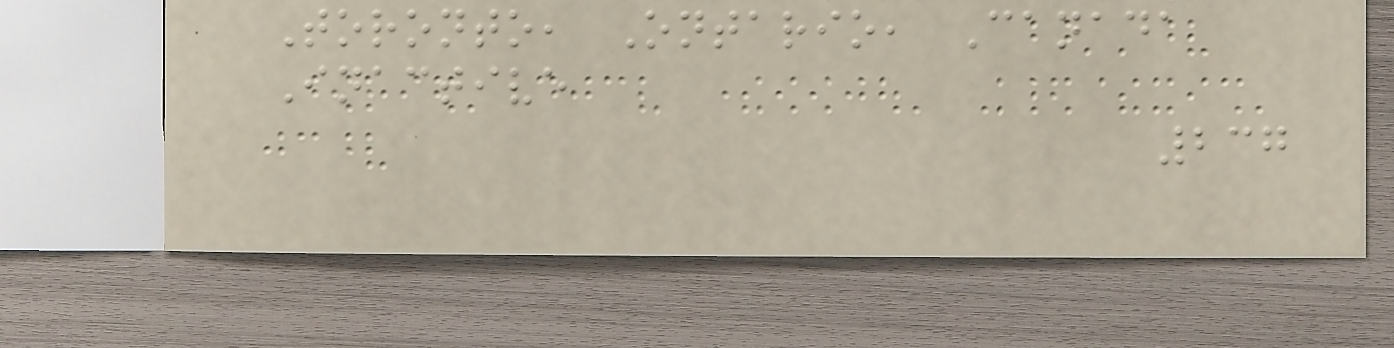Toronto, Ontario, Canada
Inactive
237
